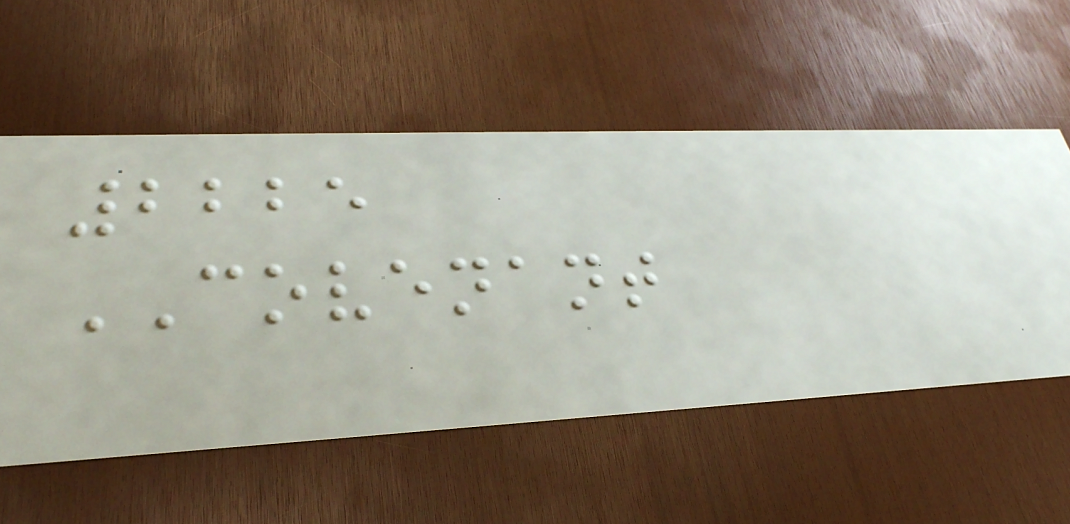2225
COVENANT
